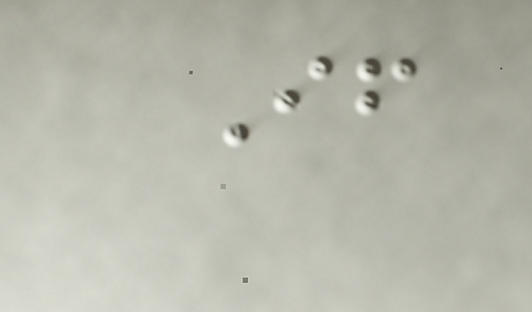If
